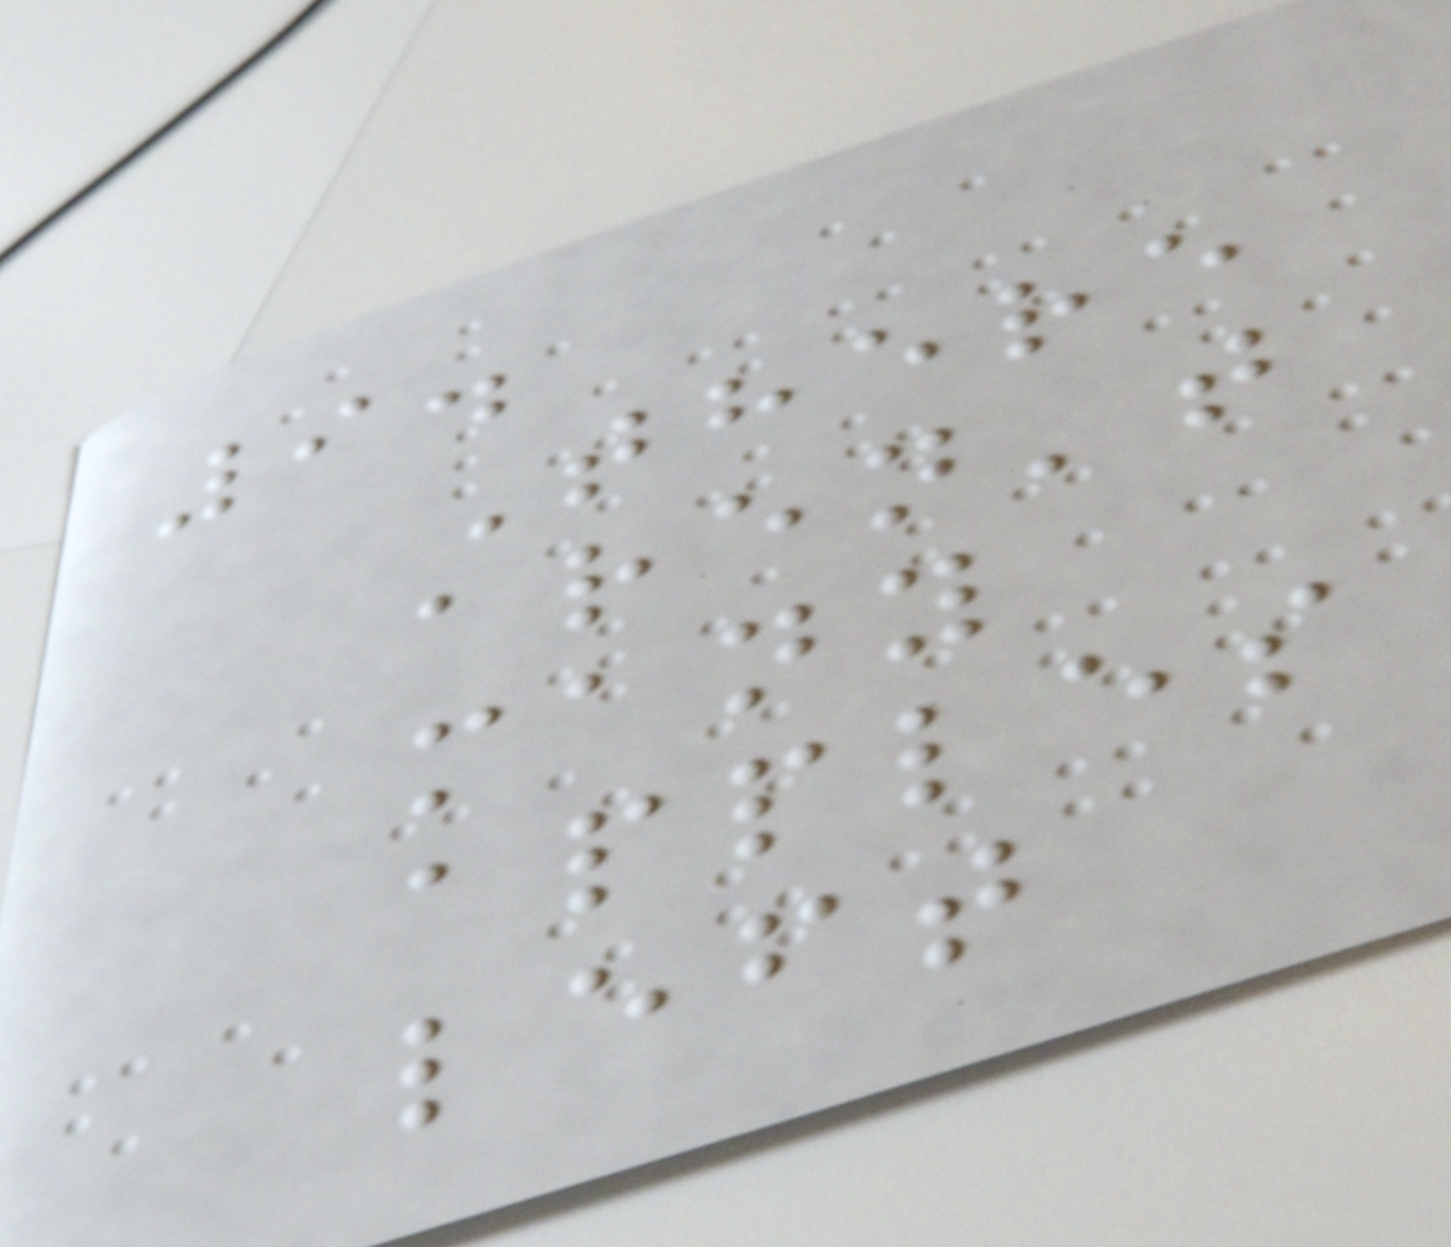9.
There
aren't
many
apples
left
